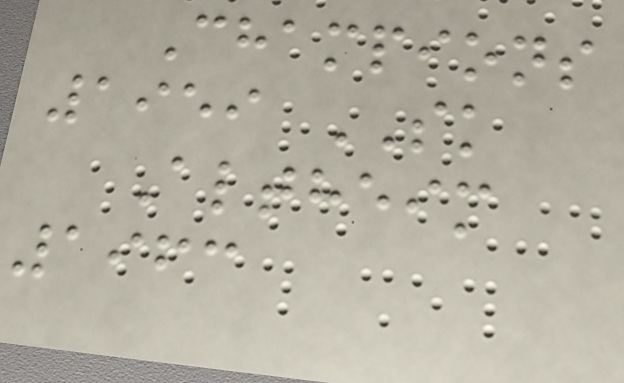Champions
1959 SK
Altheim
1963
